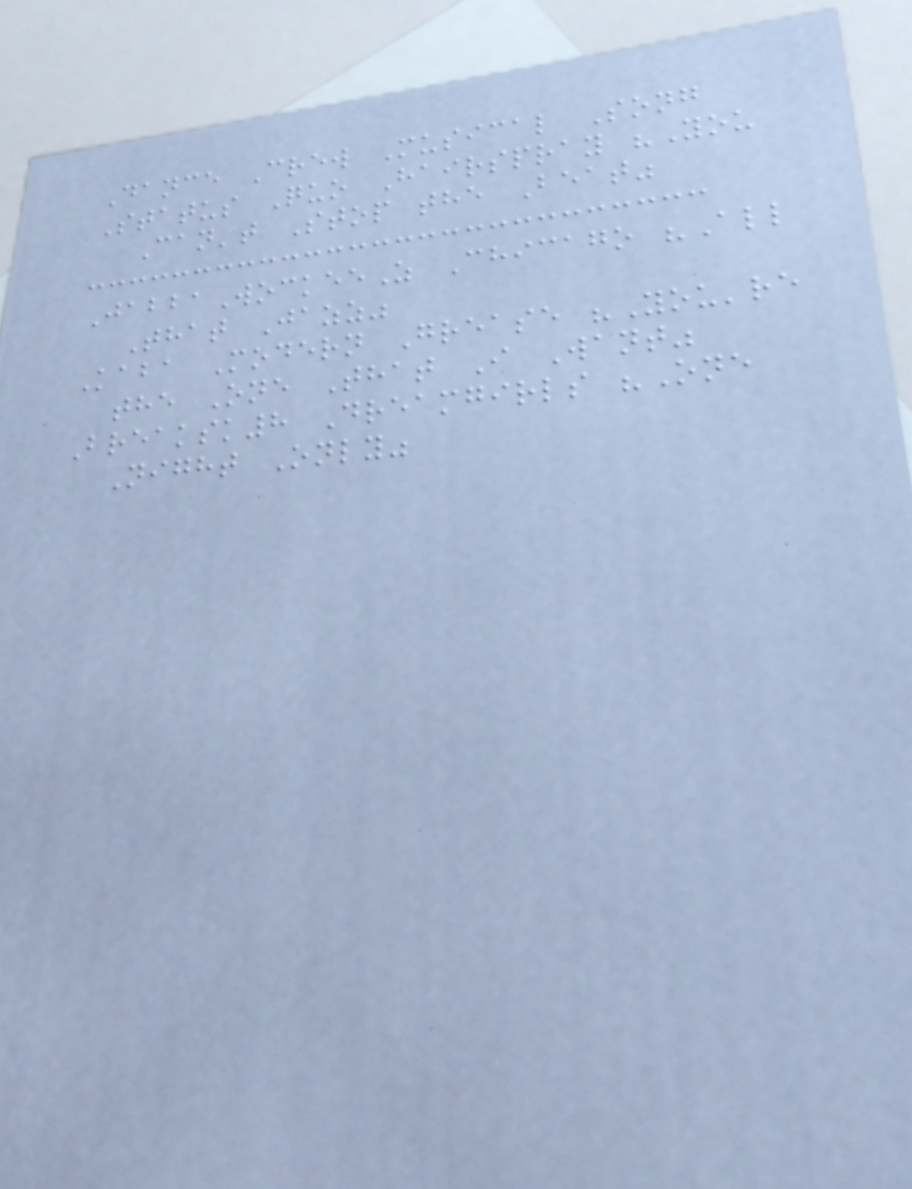Dance Crew Musical Song
Status Quo Hairspray "You
Can't Stop the Beat"
JabbaWockeeZ Chicago "All
That Jazz"
Kaba Modern Grease "You're
the One That I Want"
Breaksk8 Dreamgirls "One
Night Only"
